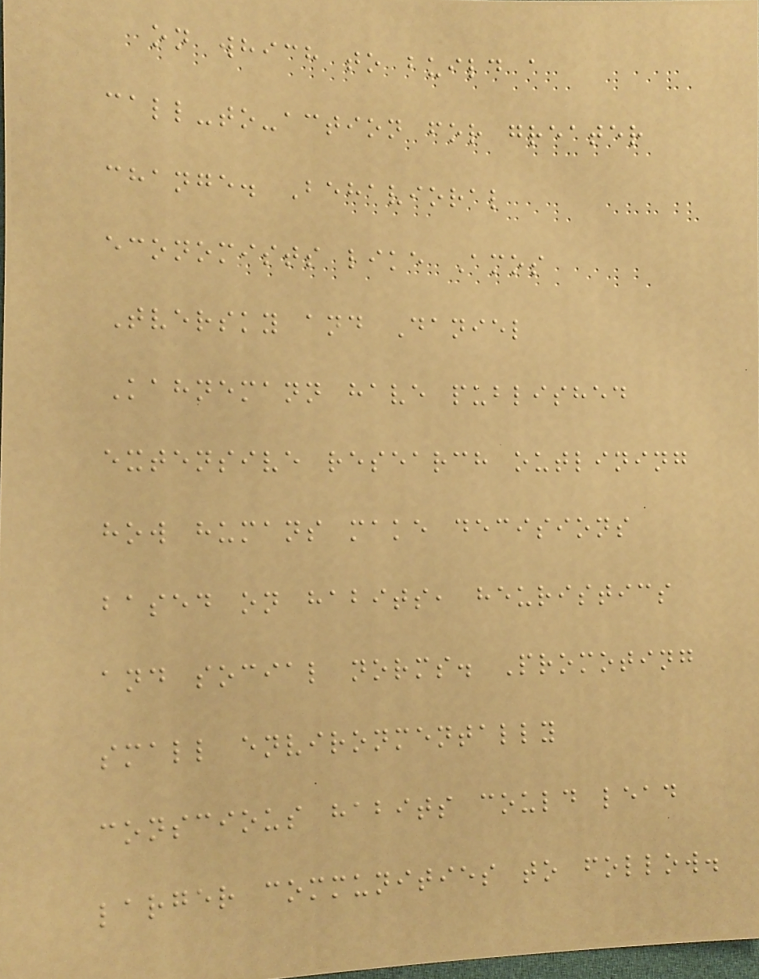on which to build a
call-to-action for greater
change. Behavioral
economists like Amos
Tversky and Daniel
Kahnemann have published
extensive research outlining
how humans make decisions
based on habits, heuristics
and social norms. Promoting
small environmentally
conscious habits could lead
larger communities to follow.
